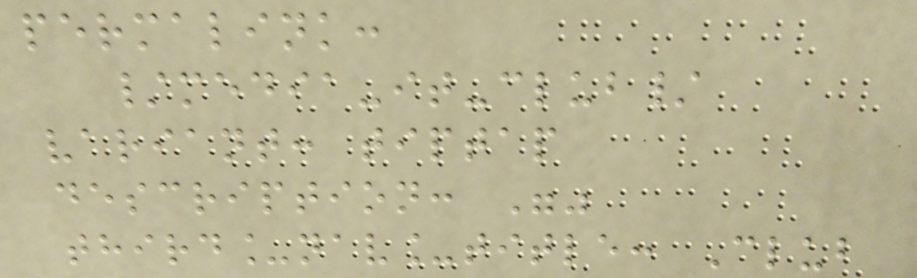permalink:
/media-it-club/
variant: tiptap
description: ""
third_nav_title: Club
